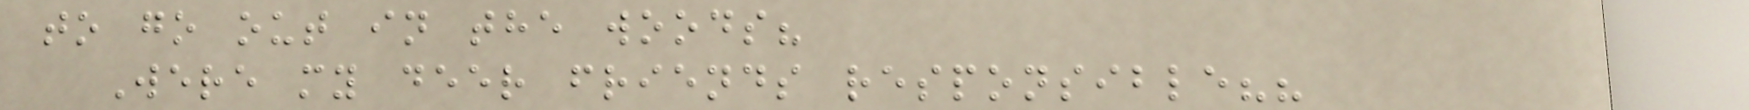to go out in the woods?
Were my deer friends responsible??
